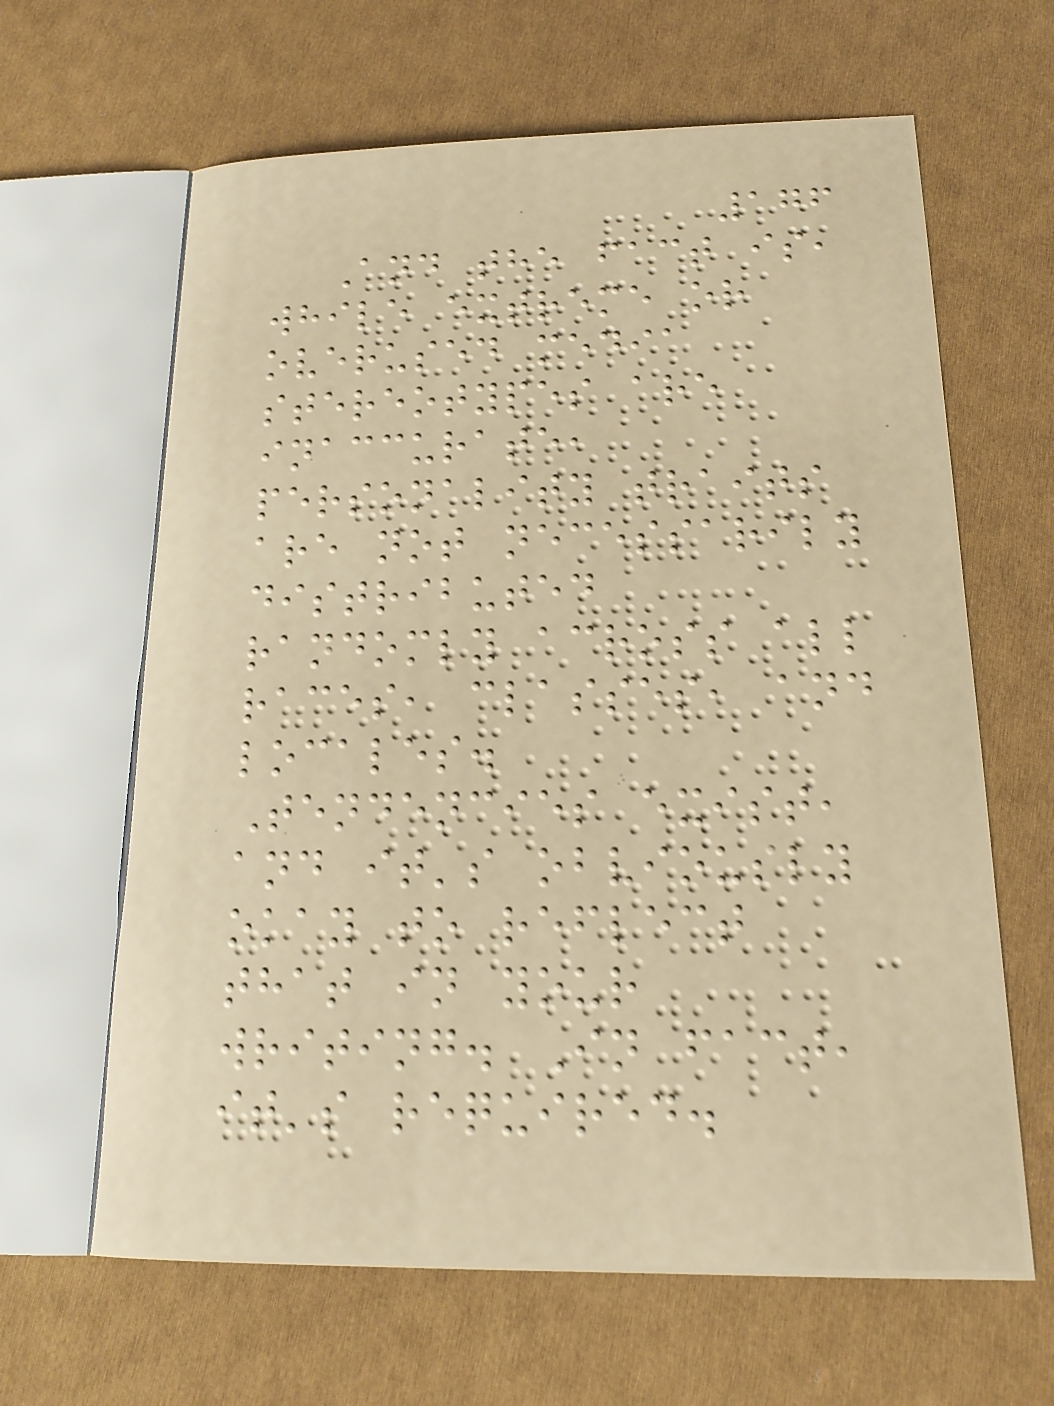176
And the fact is,
while extreme or
overused media
stereotypes are
inaccurate,
personality traits
are not necessarily
distributed
randomly across all
races, classes, and
locales.
Tendencies exist,
and it's obviously
okay to reflect
that in your
writing. In fact,
it's required.
